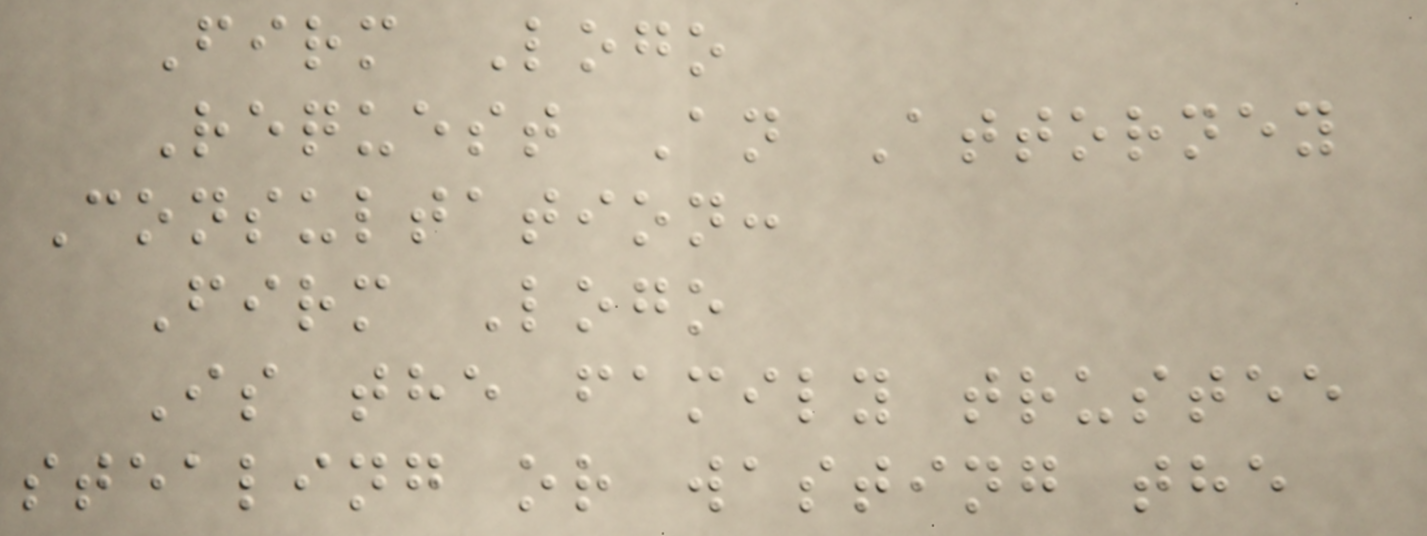Firm Logo
Request An Attorney
Consultation:
Firm Logo
Is the family trustee
stealing or wasting the
